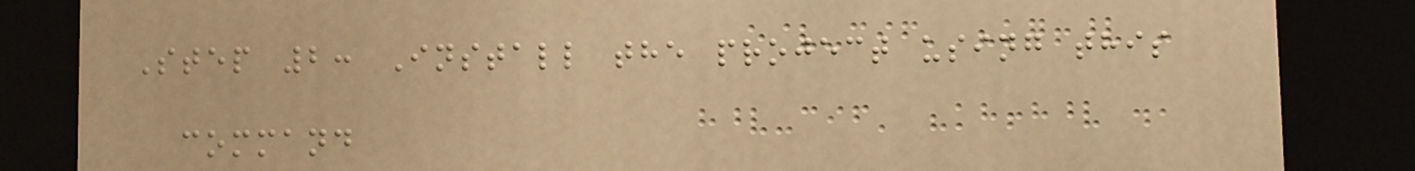Step 2: Install the project using this
command
